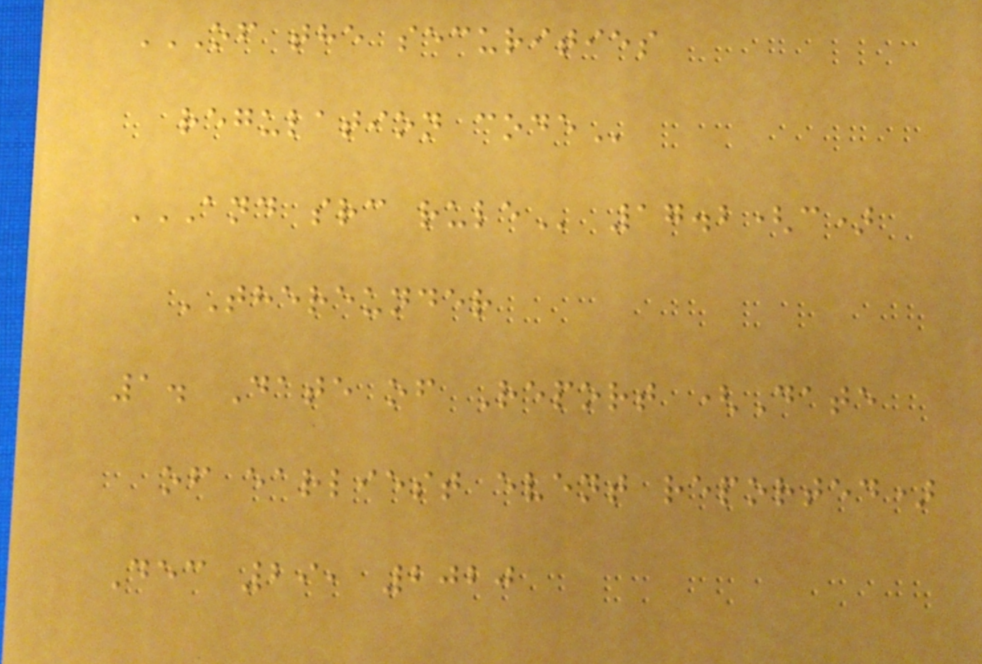OF THE SECURITIES
REGULATION CODE
AND SRC RULE 17.2(c)
THEREUNDER
1. Date of Report (Date
of earliest event reported)
Dec 29, 2020
